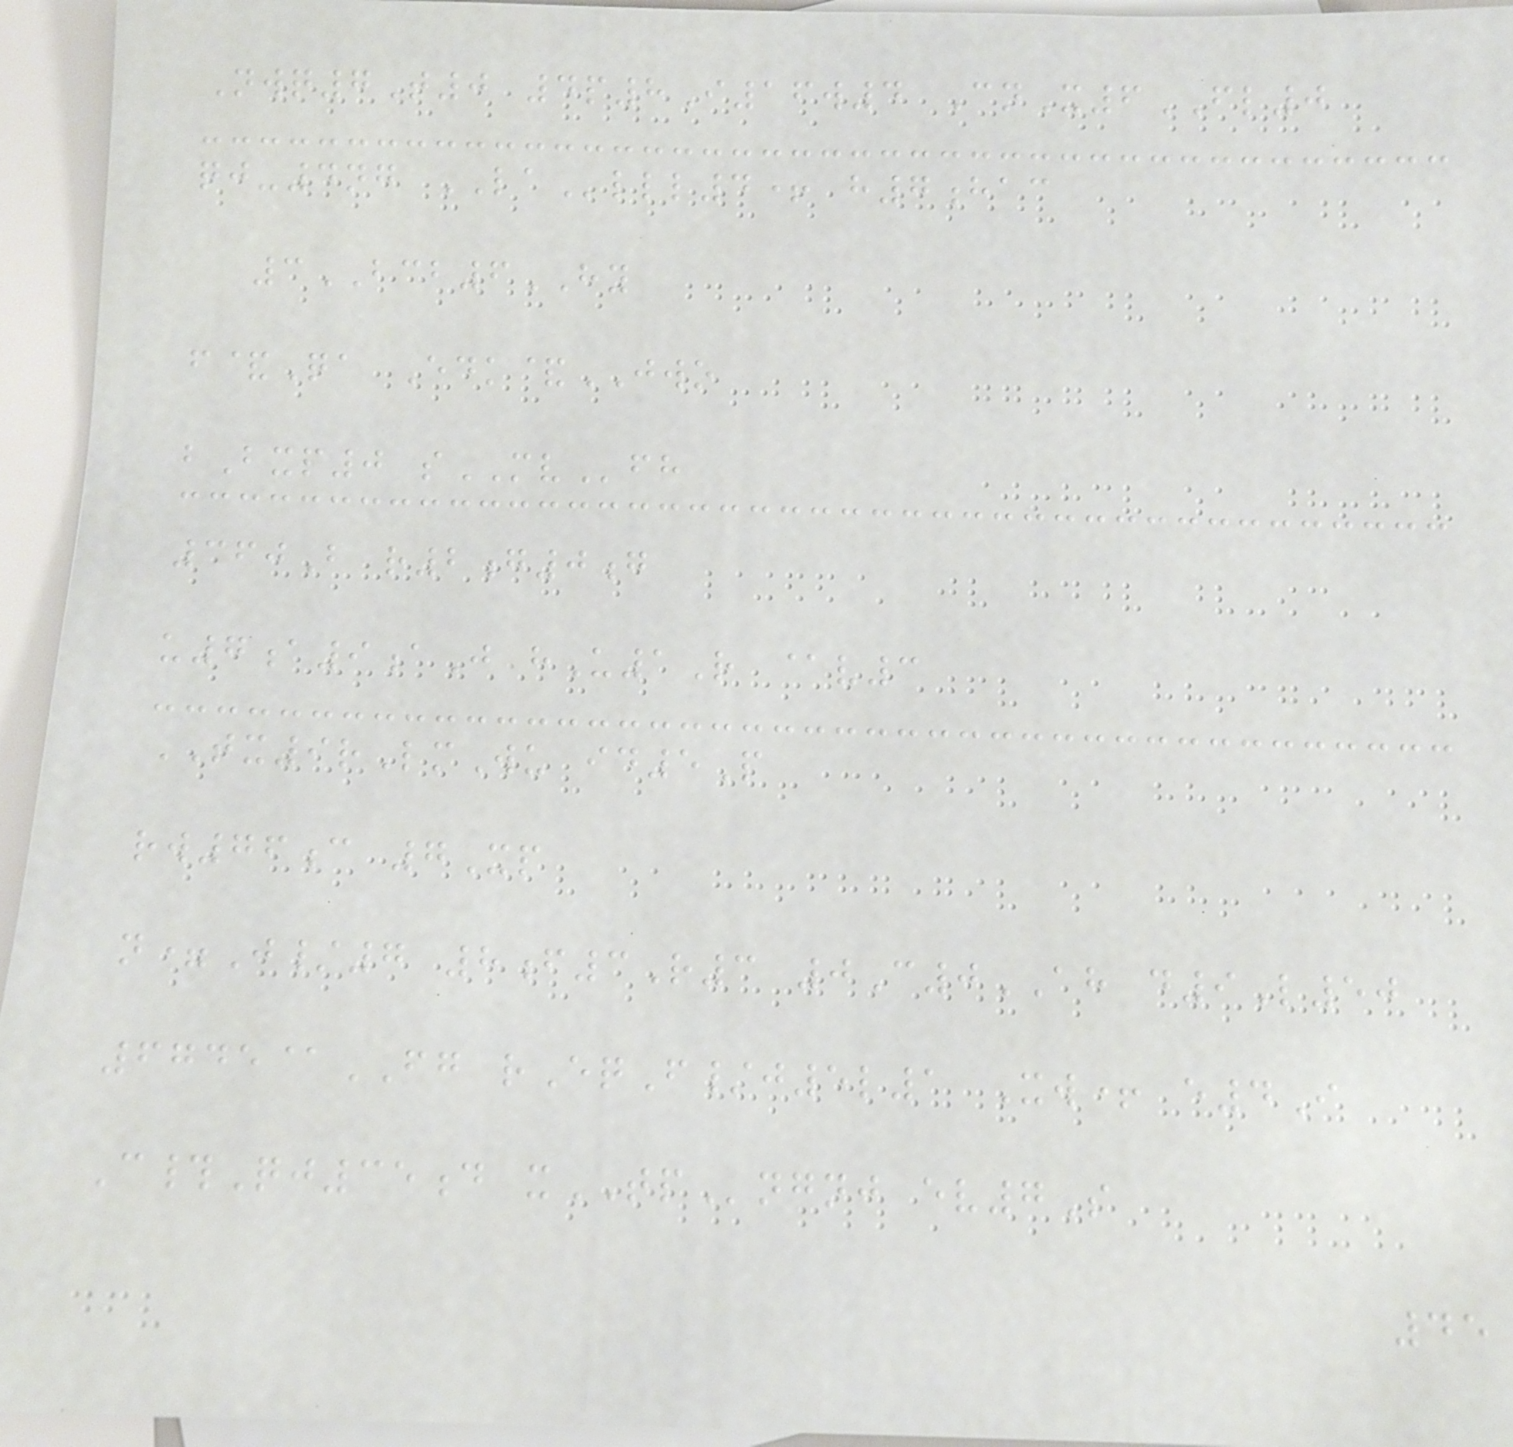Nwq7T0 4p8I16w4 CnX6FL0
qj-4ng LAlll4+ h7hac
3BCB6HY
f&Qa Edk&JWO
bBxp0 sMVfh
360B r2g0g
u7a9aJ hU1R @v3
TX9rLmWu id5P
rw76c 7Xp
n=J/7 8f3R3 0C0AH d9L50
6745@FG rEqF/j5l1 Xw+ e4I
C#Qj35d xTPngnj ev7S
45
